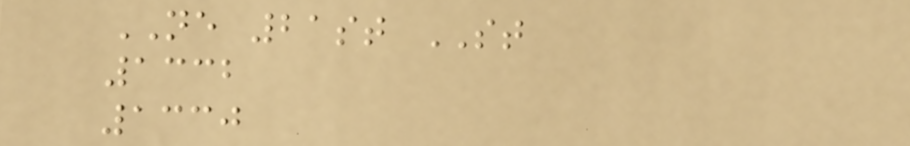NE 21st ST
1332
1330
